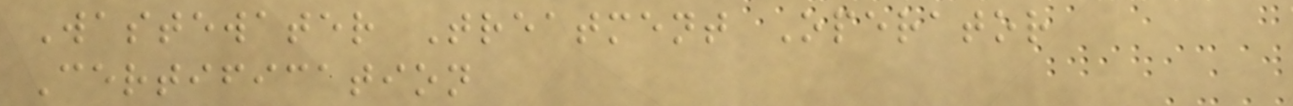Wastewater Treatment Operator
Certification
